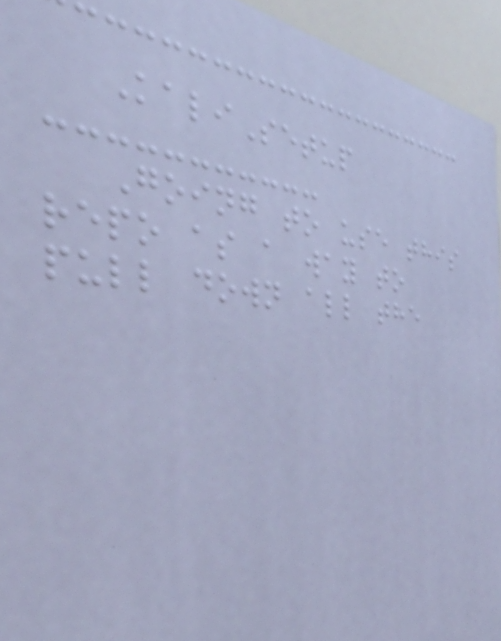KaliSetup
Going to use this
repo as a way to
pull down all the
